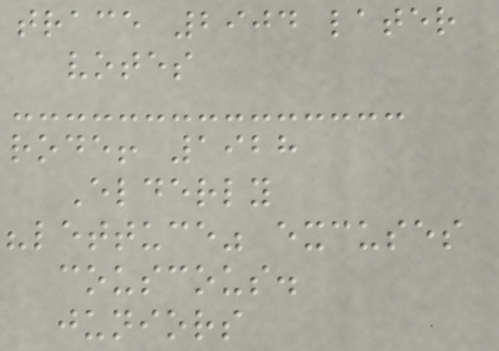trace 2904 later
votes
rode! 1928
Elderly
"lettuce" excuses
couscous.
juniors
